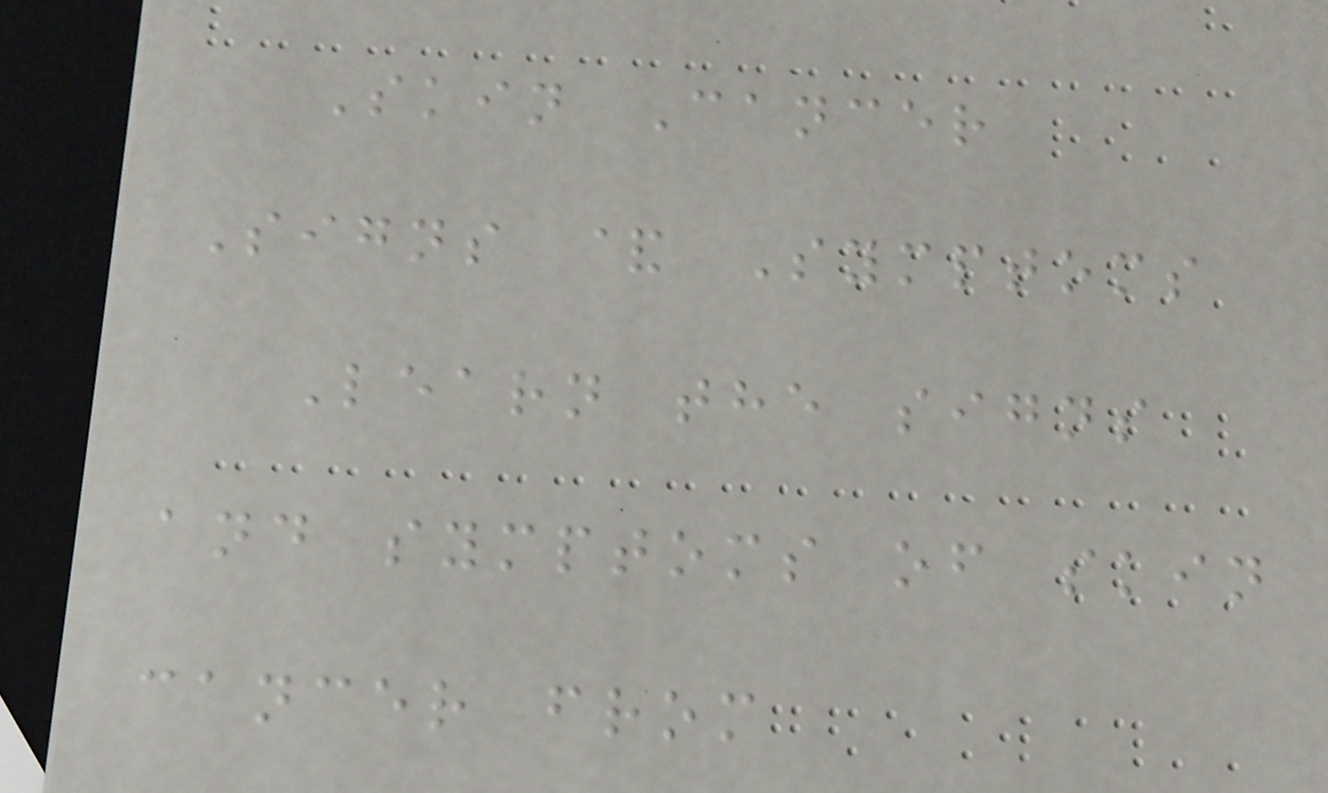Skin Cancer
Signs & Symptoms
Learn the signs
and symptoms of skin
cancer from
